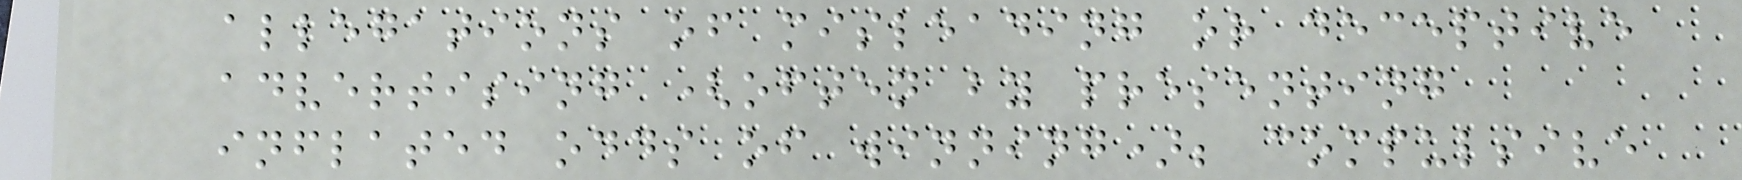allegations of misleading or deceptive
advertising (often by presenting
inflated odds of winning); compulsive
